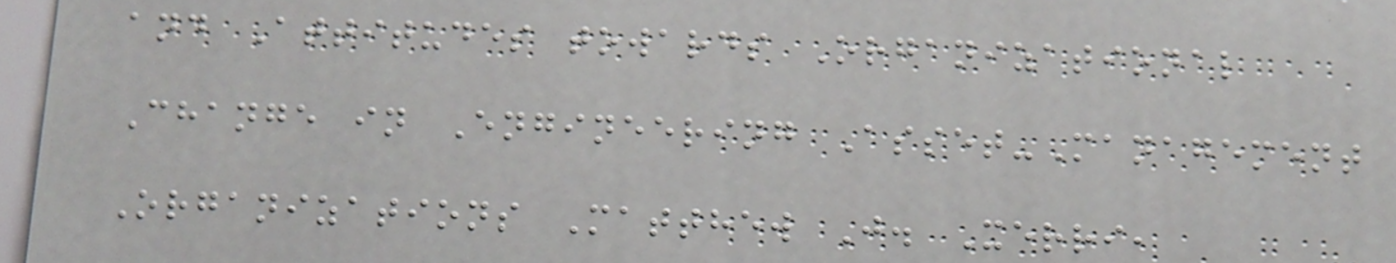and Attitudes towards Organizational
Change in Engineering Asset-Management
Organizations Matthew J. Xerri,
